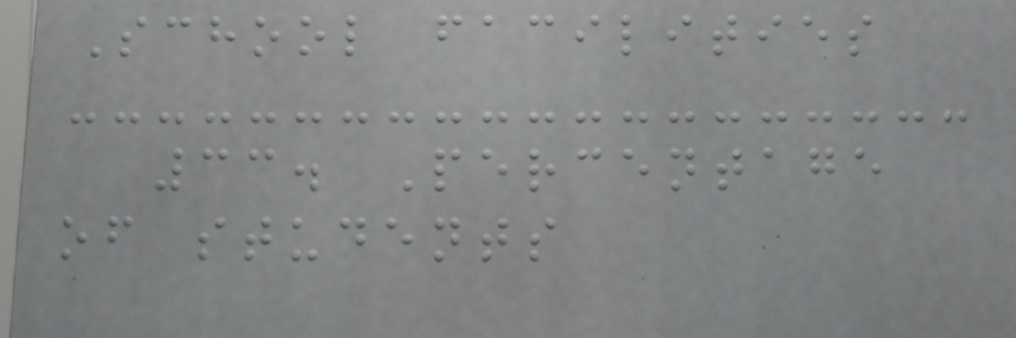School facilities
33. Percentage
of students
